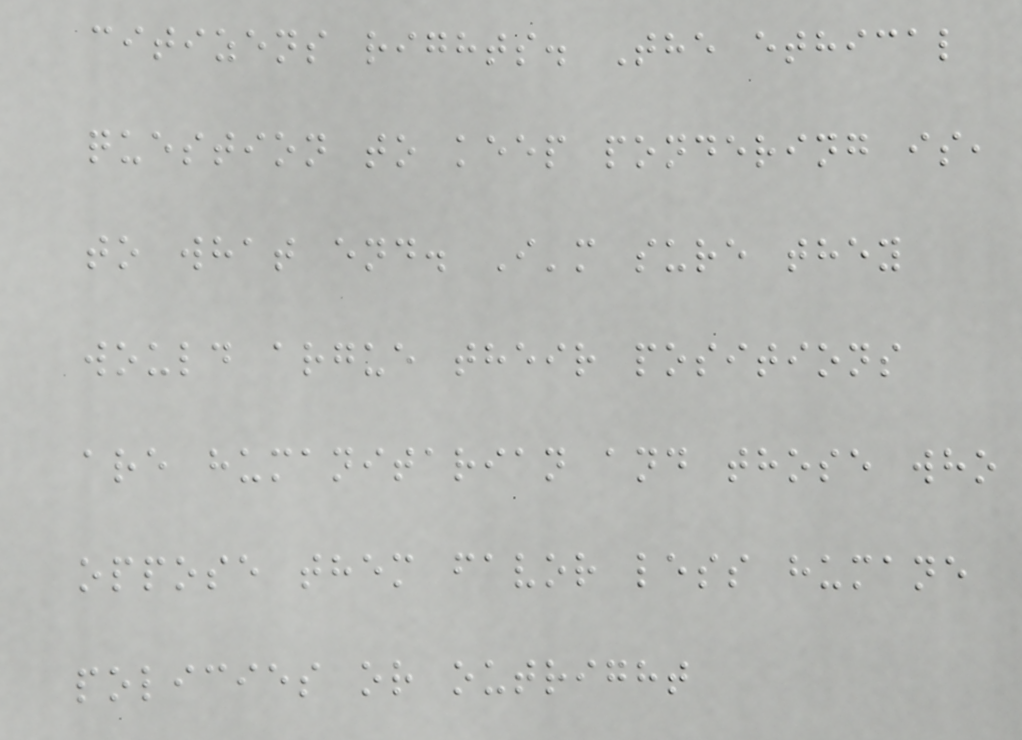citizens rights. The ethical
question to keep pondering is,
to what end. I'm sure they
would argue their positions
are humanitarian and those who
oppose them favor less humane
policies or outright
